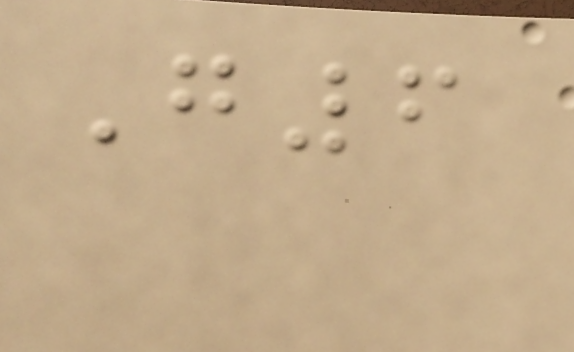G6
